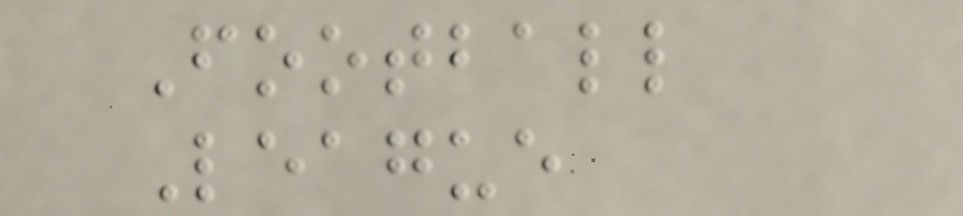Football
League
